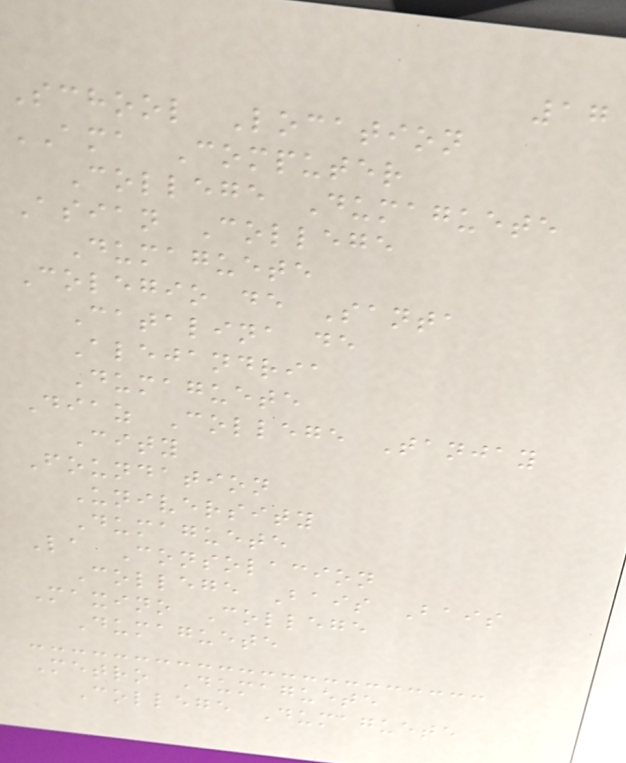17
School Location
AMA Computer
College Dumaguete
Asian College
Dumaguete
Colegio de Santa
Catalina de
Alejandria
Dumaguete
Diaz College Tanjay
City
Foundation
University
Dumaguete
La Consolacion
College Bais Bais
Maxino College
Dumaguete
Metro Dumaguete
College Dumaguete
